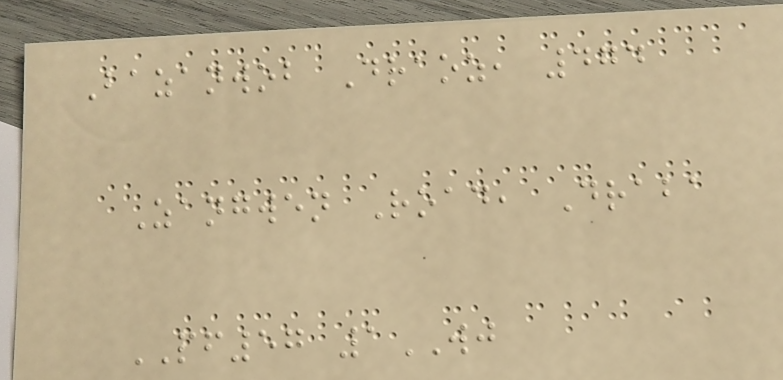Bazanwob Draoz, 474
Zangwen Road, Draba
PF57 1WJ
